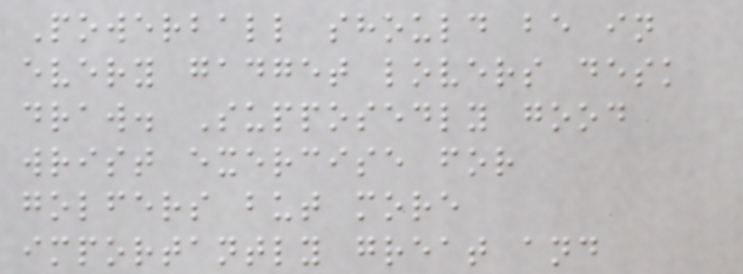Powerball should be in
every gadget lovers desk
draw. Supposedly good
wrist exercise for
golfers but more
importantly great and
